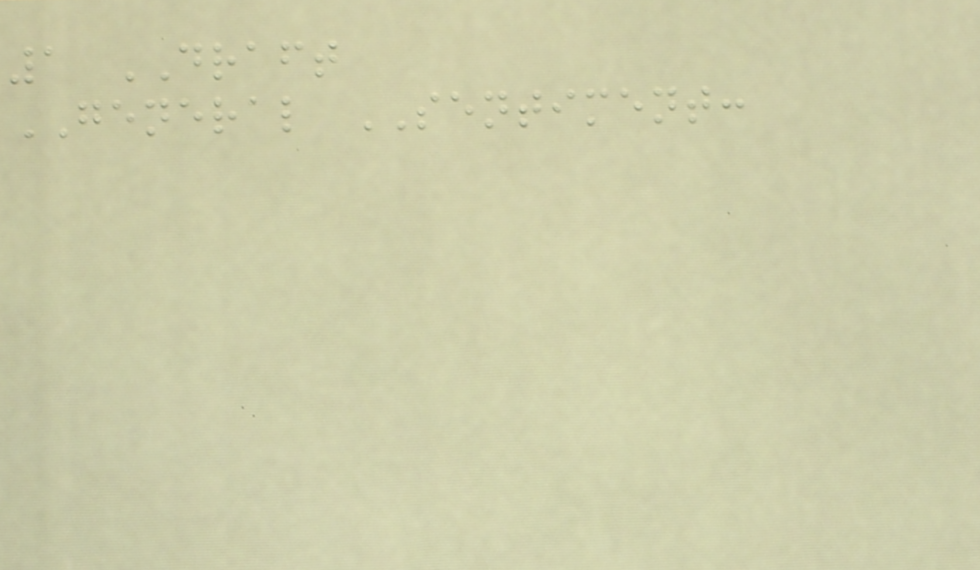1 DRAFT
GENERAL SENTIMENT:
